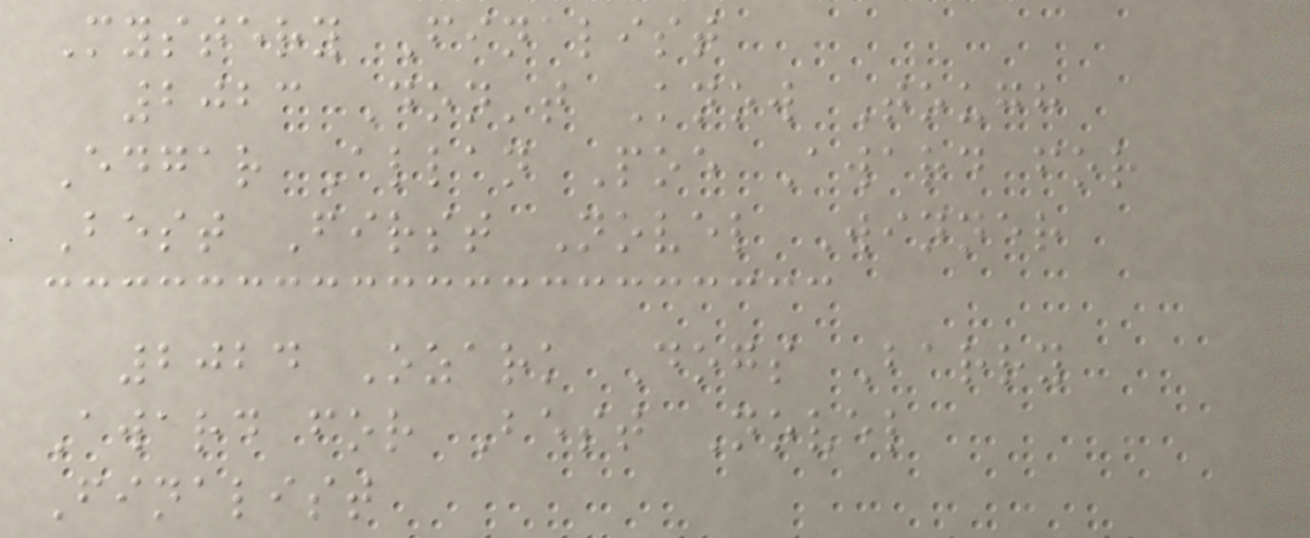Mystery Finalist
2023 Don't Know Tough
Edgar Allan Poe Award for
Best First Novel Winner
2024 Ozark Dogs Barry
Award for Best Novel
Finalist
